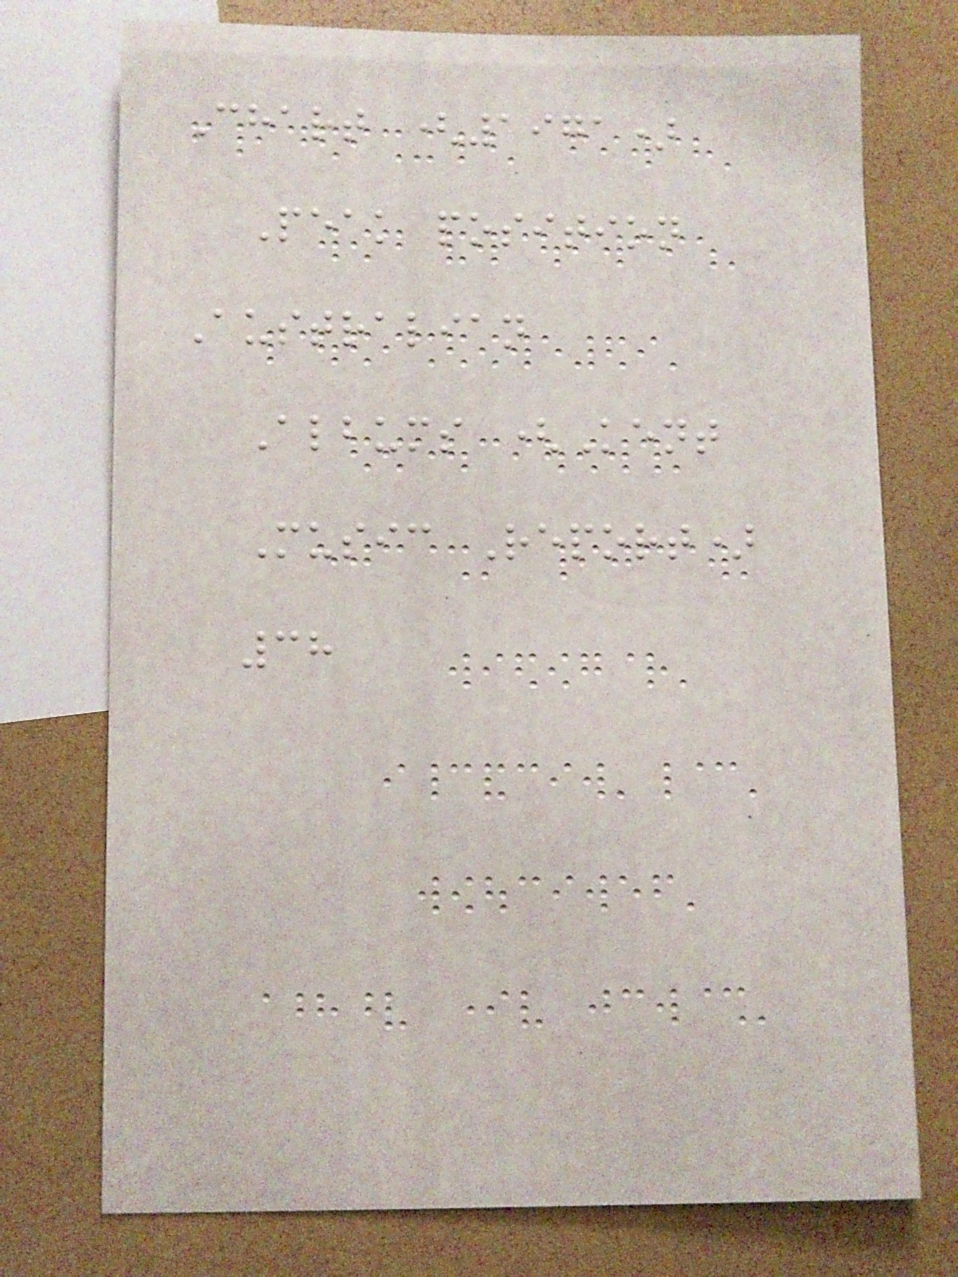Chart (1971)
Peak position
Australian
Albums (Kent
Music Report)
38
